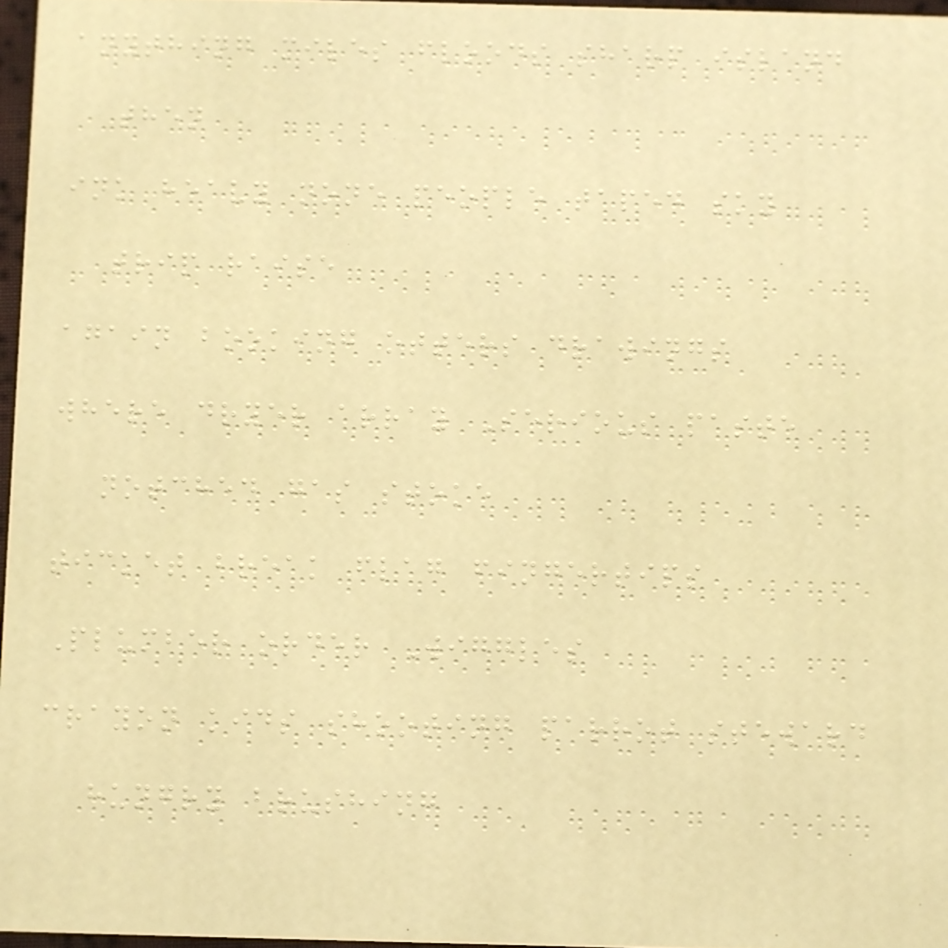anything miles floods sharp island
then
ink heavy none people taped sky
trip raise
again booking otters drawings
where dryer array Serious paste
notched gas stoke
ticket break flag fingertips
Plumber order Wiggles
crayon kids shooting parrot steward
hungry brushing
